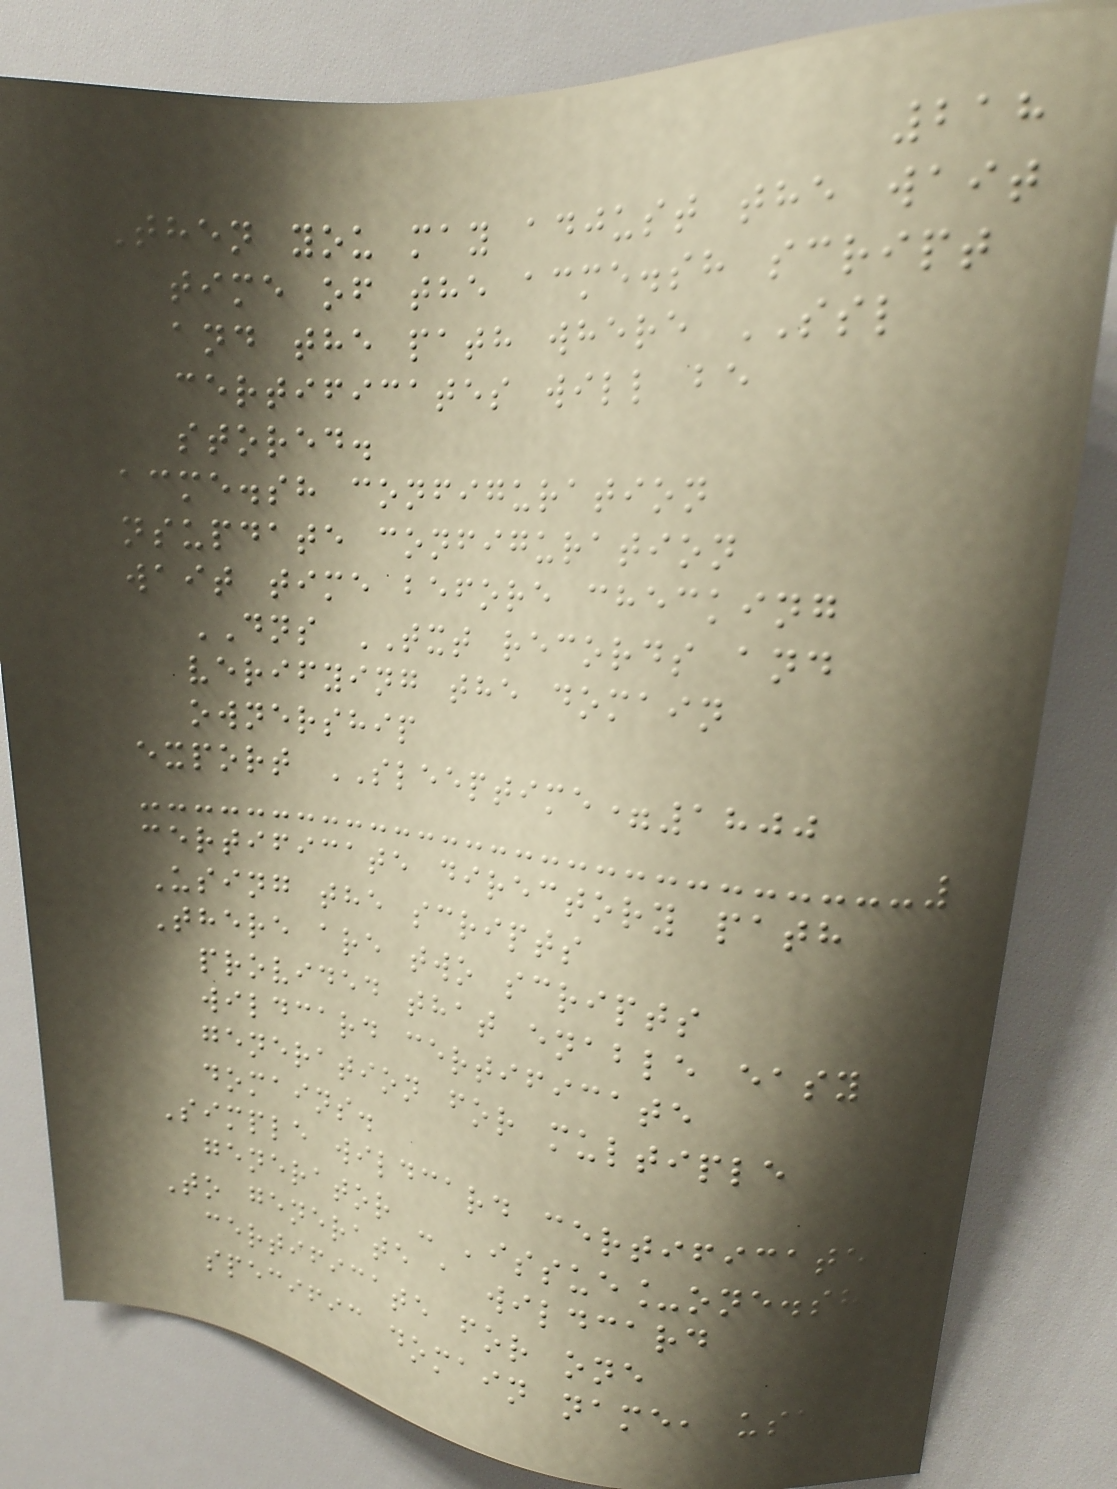218
Then you may adjust the wait
time of the acme.sh script
and the path where SSL
certificates will be
stored.
acme.sh configuration
nsupdate configuration
wait time before checking
DNS TXT records and
verifying the domain
ownership
export SLEEPTIME=1800
certificate directory path
Using the scripts
There are two scripts
provided that enable easy
wildcard certificate
generation for multiple
domains.
Simple wildcard certificate
generator - 'issue_one.sh'
To generate a wildcard
certificate for one
specific domain name, use
